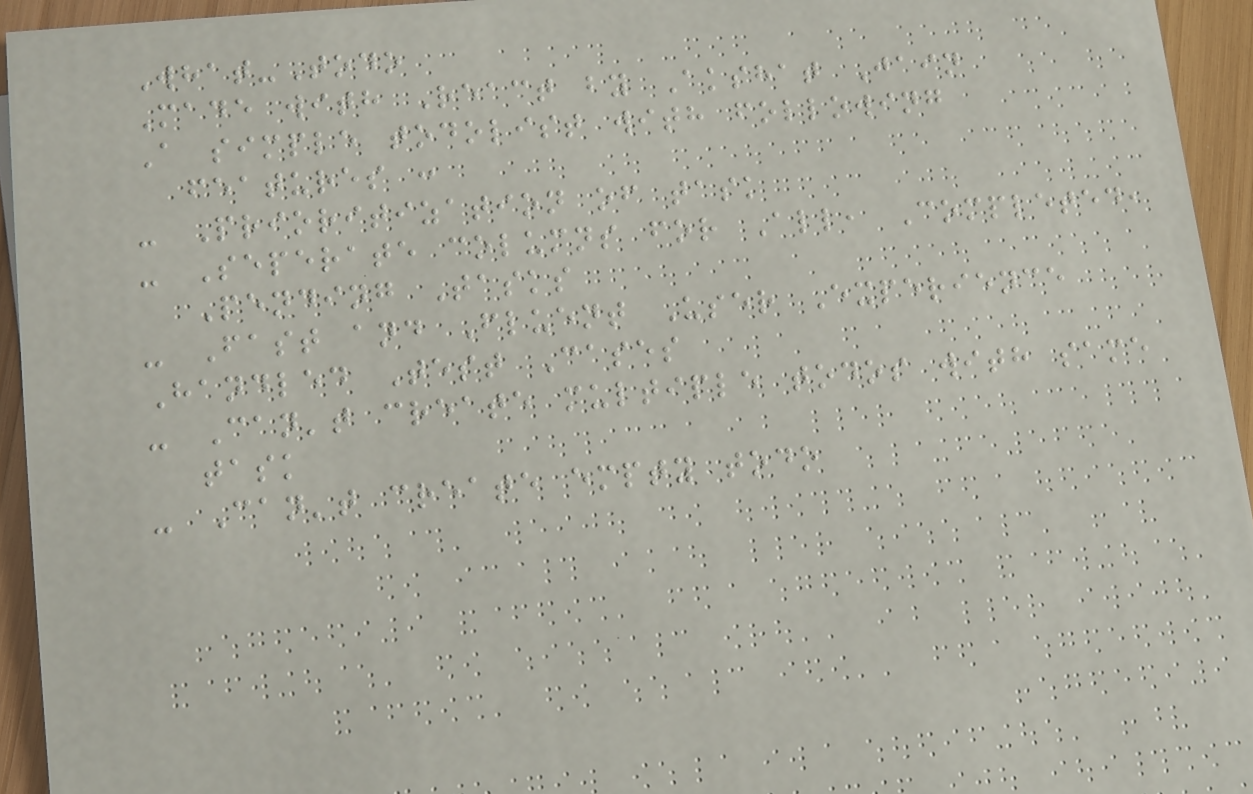What-Todo
Made with React by Akshat Jain
A simple todolist with following
features :
- Prioritization of task
- Seperate columns for All, Completed,
Pending Tasks
- Fast and Fluent User Experience
Handled Test Cases
- Can't create multiple todos with same
task
- Can't create empty todo
